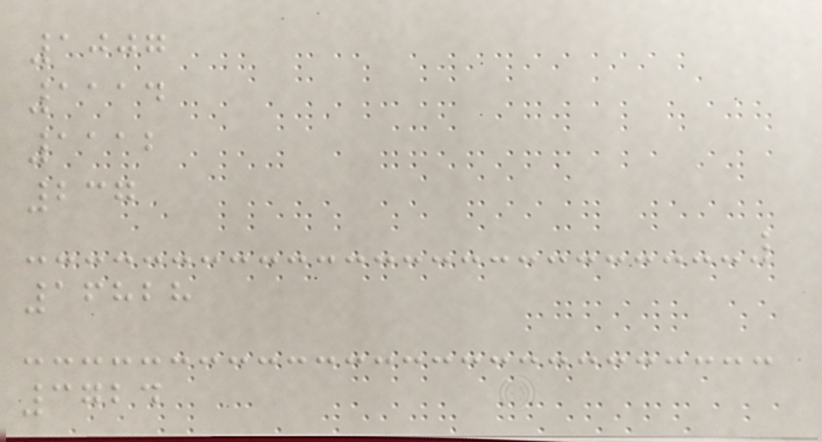1007
1114
1112
237
16828
3724
